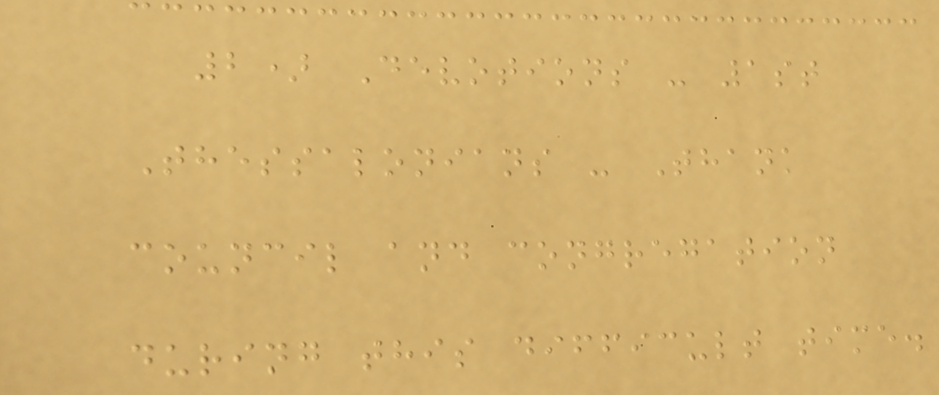2) Devotions - 1st
Thessalonians - Thank
council and congregation
during this difficult time.
